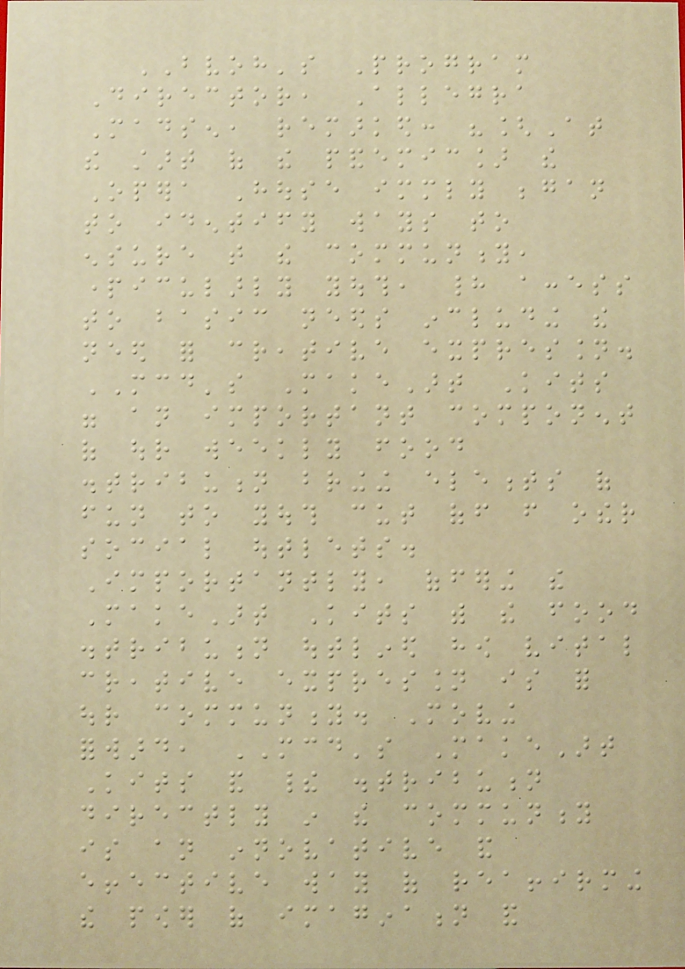BVOH's Program
Director, Allegra
Madsen, remarked: "[At
the start of the pandemic] the
Opera House immediately began
to identify ways to
ensure that the community,
particularly youth, had access
to basic needs including the
need for creative expression.
MCD's MakeArt Kits
were an important component
of our weekly food
distribution bringing elements of
fun to youth cut off from other
social outlets.
Importantly, offering the
MakeArt Kits with the food
distribution outlined how vital
creative expression is for
our community. Moving
forward, MCD's MakeArt
Kits and their distribution
directly in the community
is an innovative and
effective way of reaffirming
the power of imagination and
